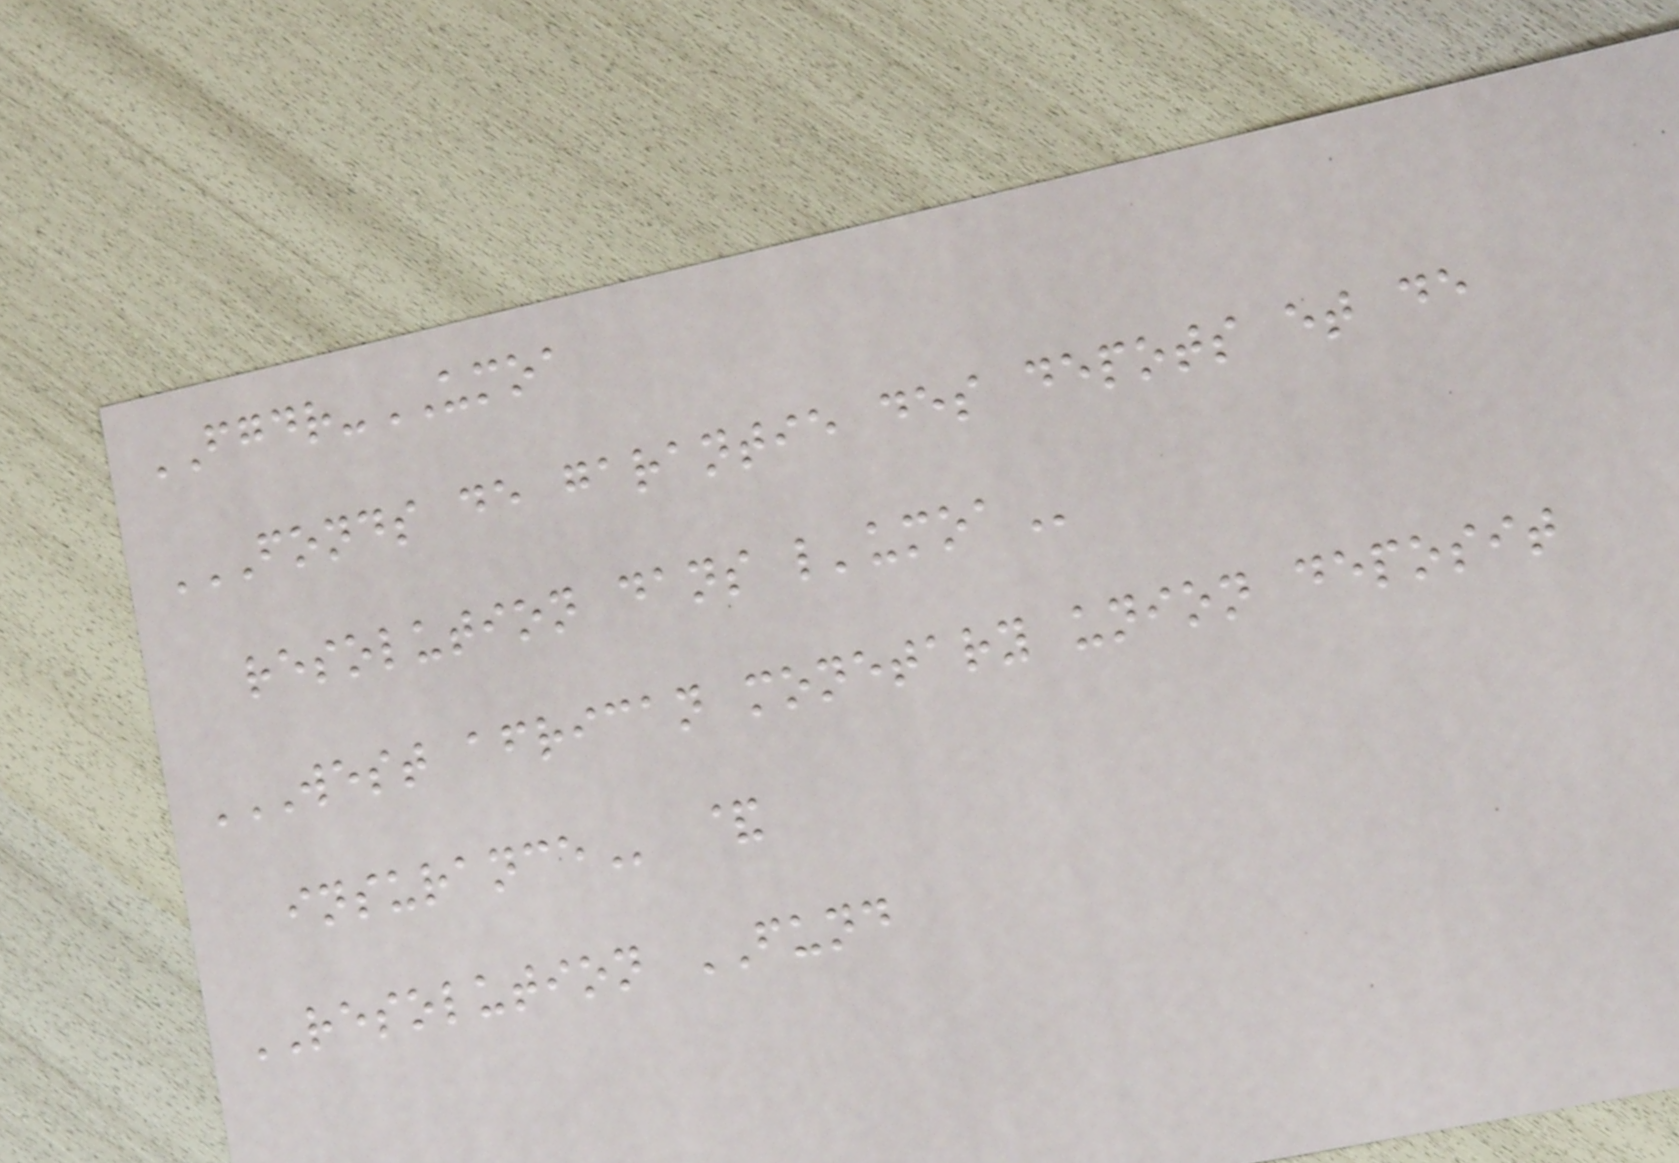FGDR-UMOA
FONDS DE GARANTIE DES DEPOTS ET DE
RESOLUTION DANS L'UMOA
WEST AFRICAN MONETARY UNION DEPOSIT
INSURANCE &
RESOLUTION FUND
